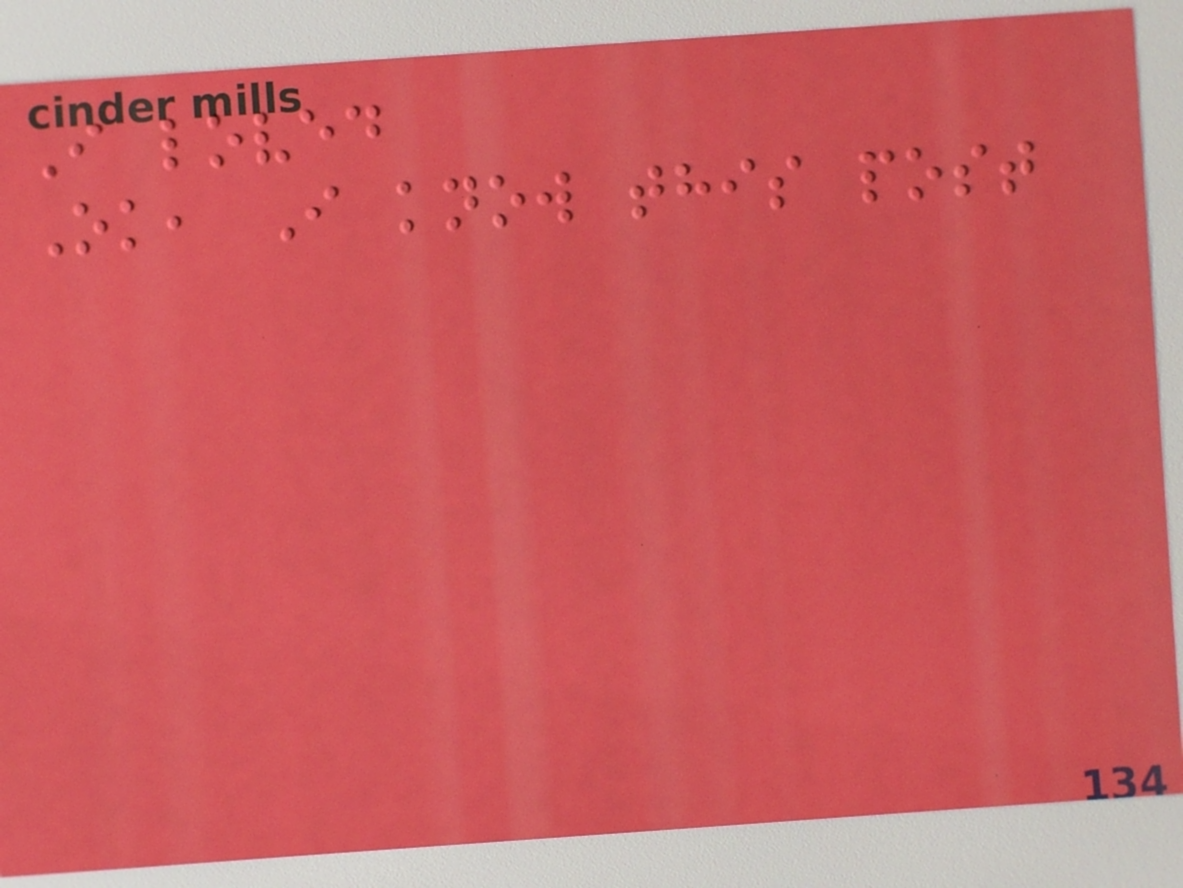I loved
Ok, I know this post
